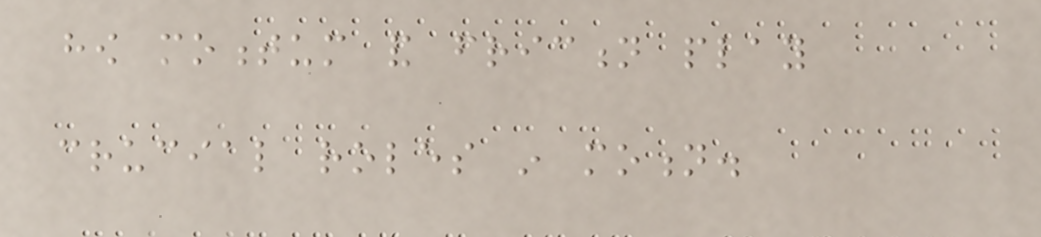how momentum and friction play
crucial roles in motion.
